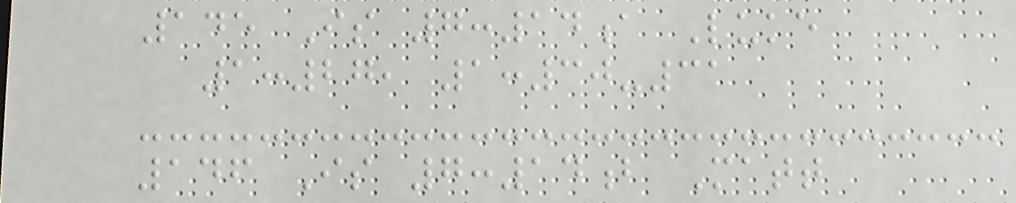145 Is 7:14a Luke
1:27, 1:30-31
146 Is 7:14b Matt
